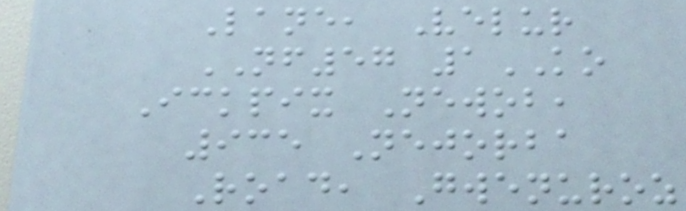Lane, Velur
NF57 1KO
Ickpix Newob,
935 Nejorba
Road, Gwenuroz
